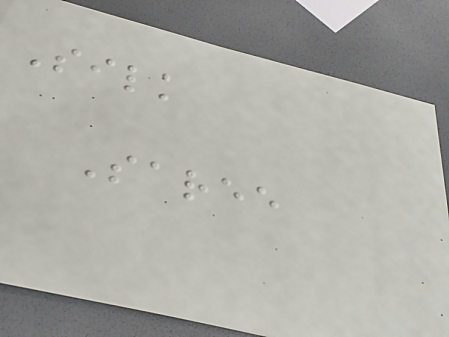Silk
Saree
